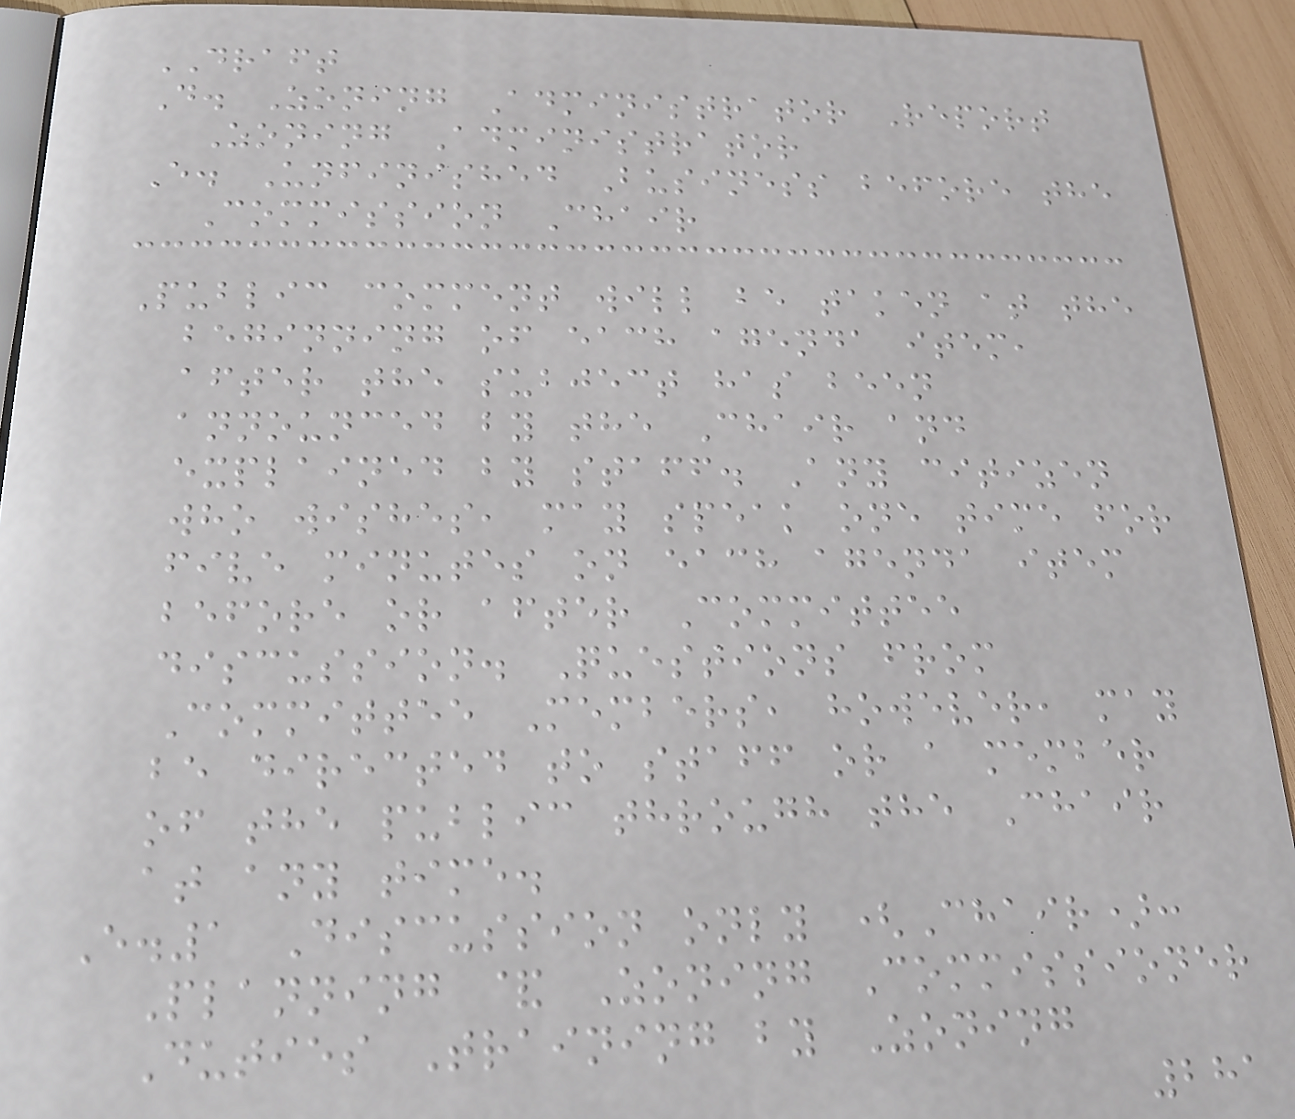DRAFT
D. Zoning Administrator Report
Zoning Administrator
E. Unfinished Business before the
Commission Chair
Public comment will be taken at the
beginning of each agenda item,
after the subject has been
announced by the Chair and
explained by staff. Any citizen
who wishes, may speak one time for
five minutes on each agenda item
before or after Committee
discussion. Questions from
Committee Members, however, may
be directed to staff or a member
of the public through the Chair
at any time.
E.1 Discussion only (Chair):
Planning & Zoning Commissioner
Duties Training by Zoning
281
